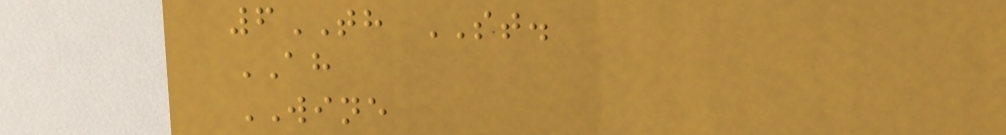6TH ST.
AH
WINE
